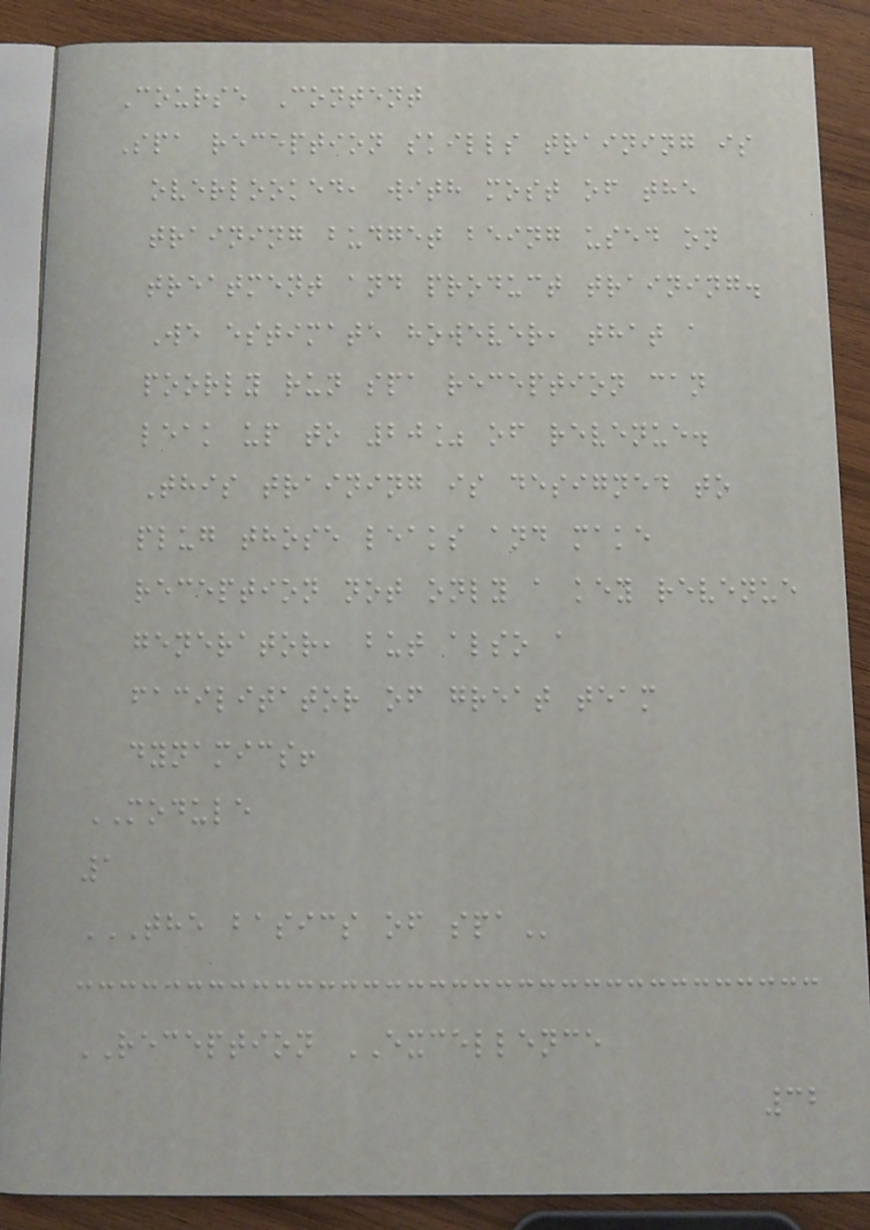Course Content
Spa reception skills training is
overlooked, with most of the
training budget being used on
treatment and product training.
We estimate however, that a
poorly run spa reception can
leak up to 20% of revenue.
This training is designed to
plug those leaks and make
reception not only a key revenue
generator, but also a
facilitator of great team
dynamics!
MODULE
1
THE BASICS OF SPA
RECEPTION EXCELLENCE
32
